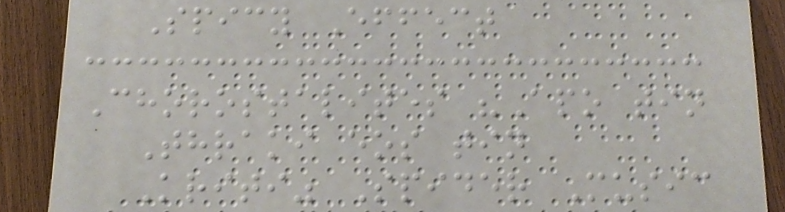Spicy Effect
Chorostalites "Apo tin
Thraki eos tin
Kriti" Spider Music
